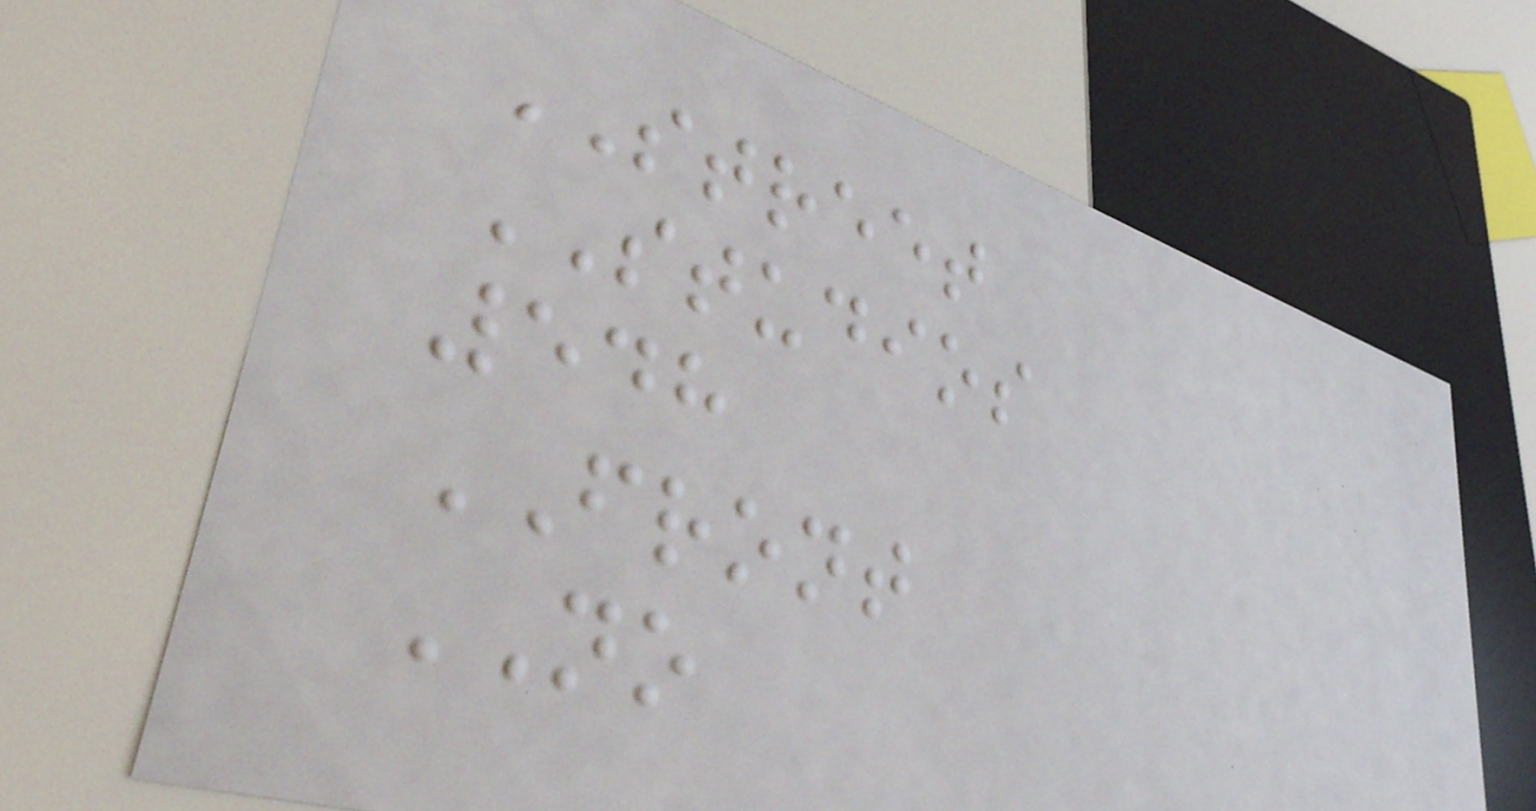STREET
STUDIOS
548
FRONT
NO
